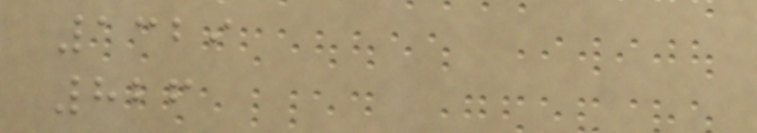1329
826
